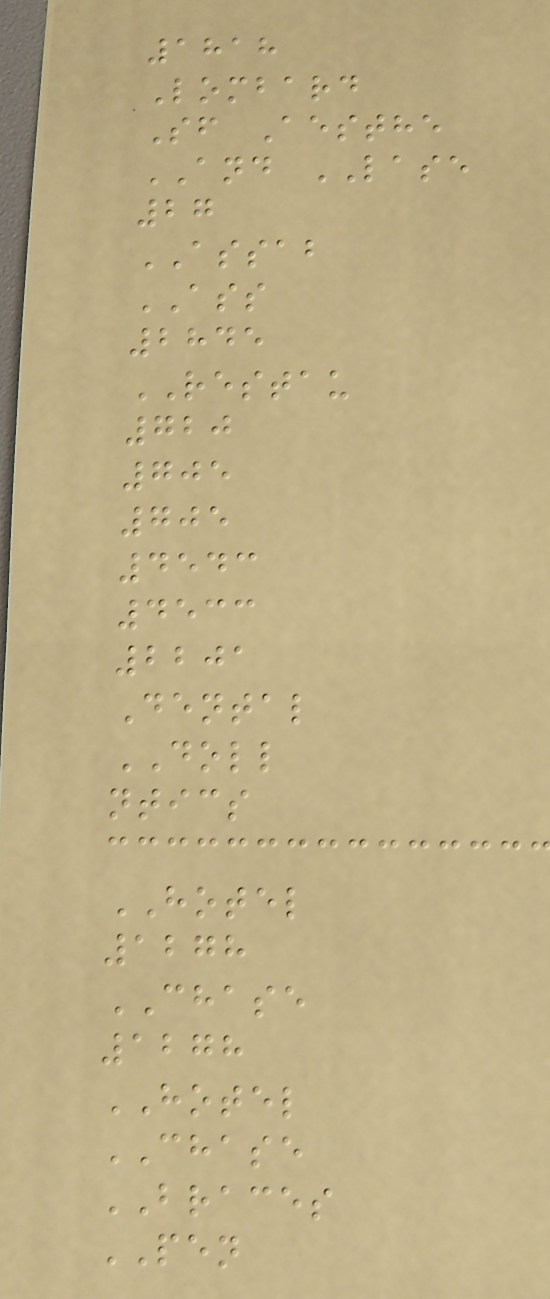1818
Lombard
Sf Aesthe
AND LASE
27
ASSAB
ASS
2845
RESTAU
720
705
705
4543
4533
2201
Dental
DOLL
ntics
HOTEL
1278
CHASE
1278
HOTEL
CHASE
BRACES
PEN
